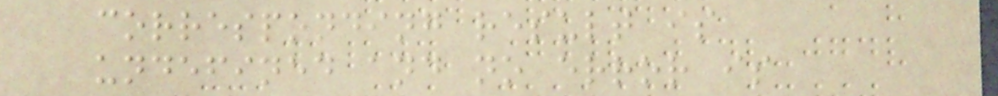corresponding result is
undefined and no error is
